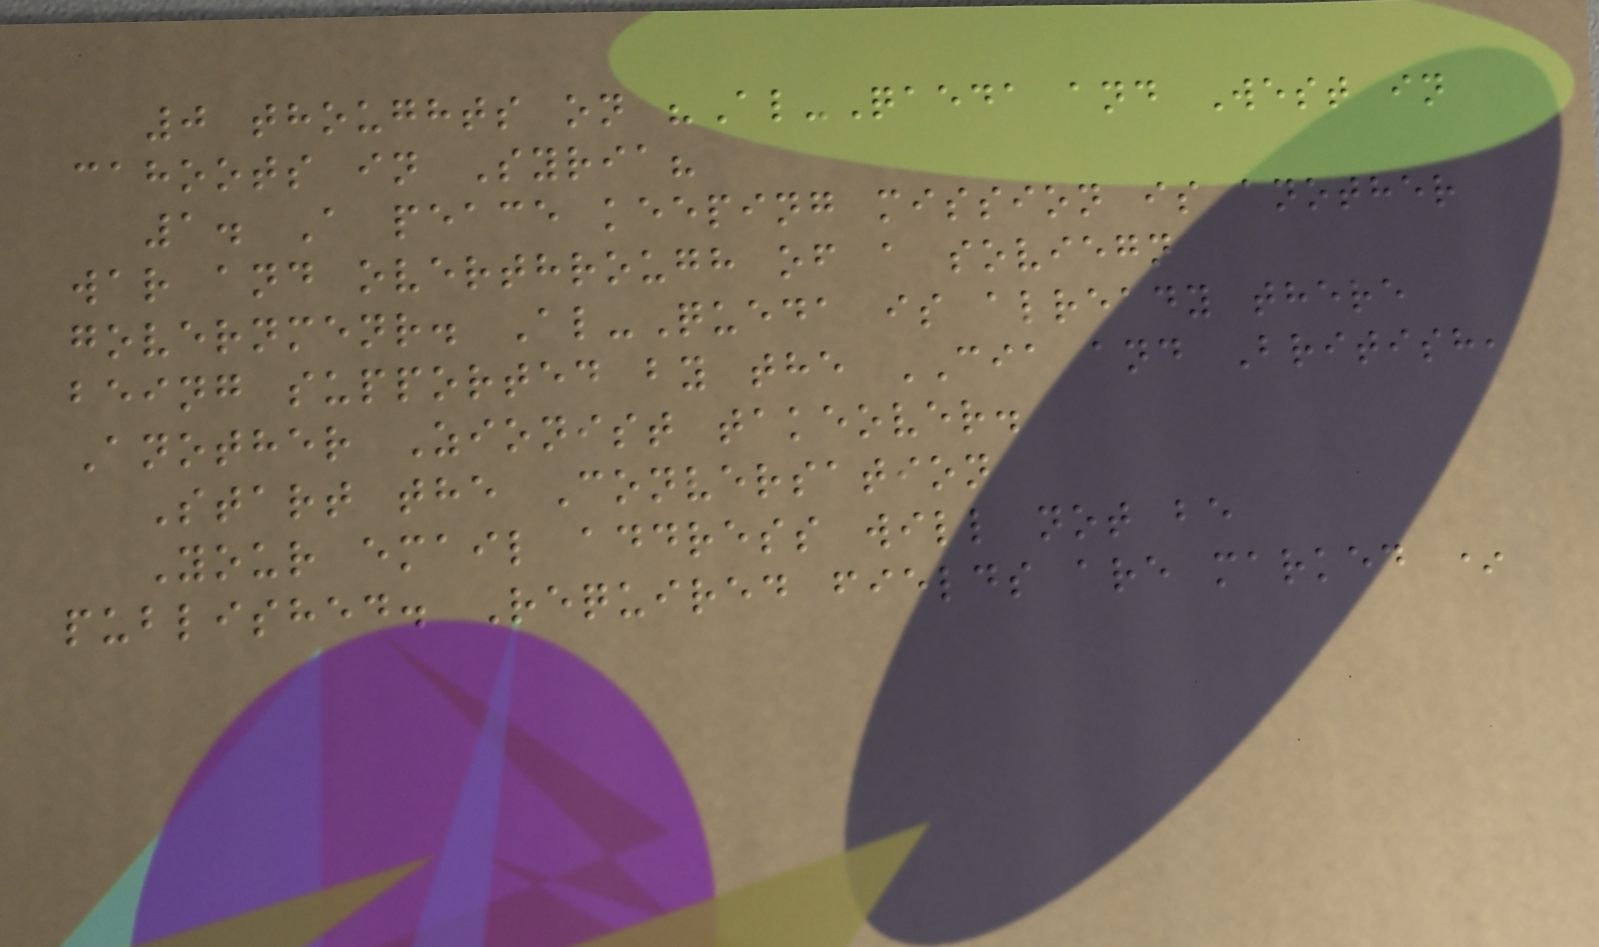0 thoughts on "Al-Qaeda and West in
cahoots in Syria?
1. A peace keeping mission is another
war and overthrough of a soviegn
governmenr. Al-Queda is already there
being supported by the CIA and British,
Another Zionist takeover.
Start the Conversation
Your email address will not be
published. Required fields are marked *
